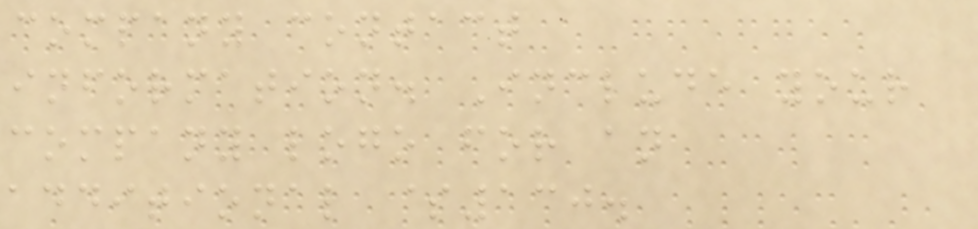company contact
information. Include your
company logo for an
additional $130.
